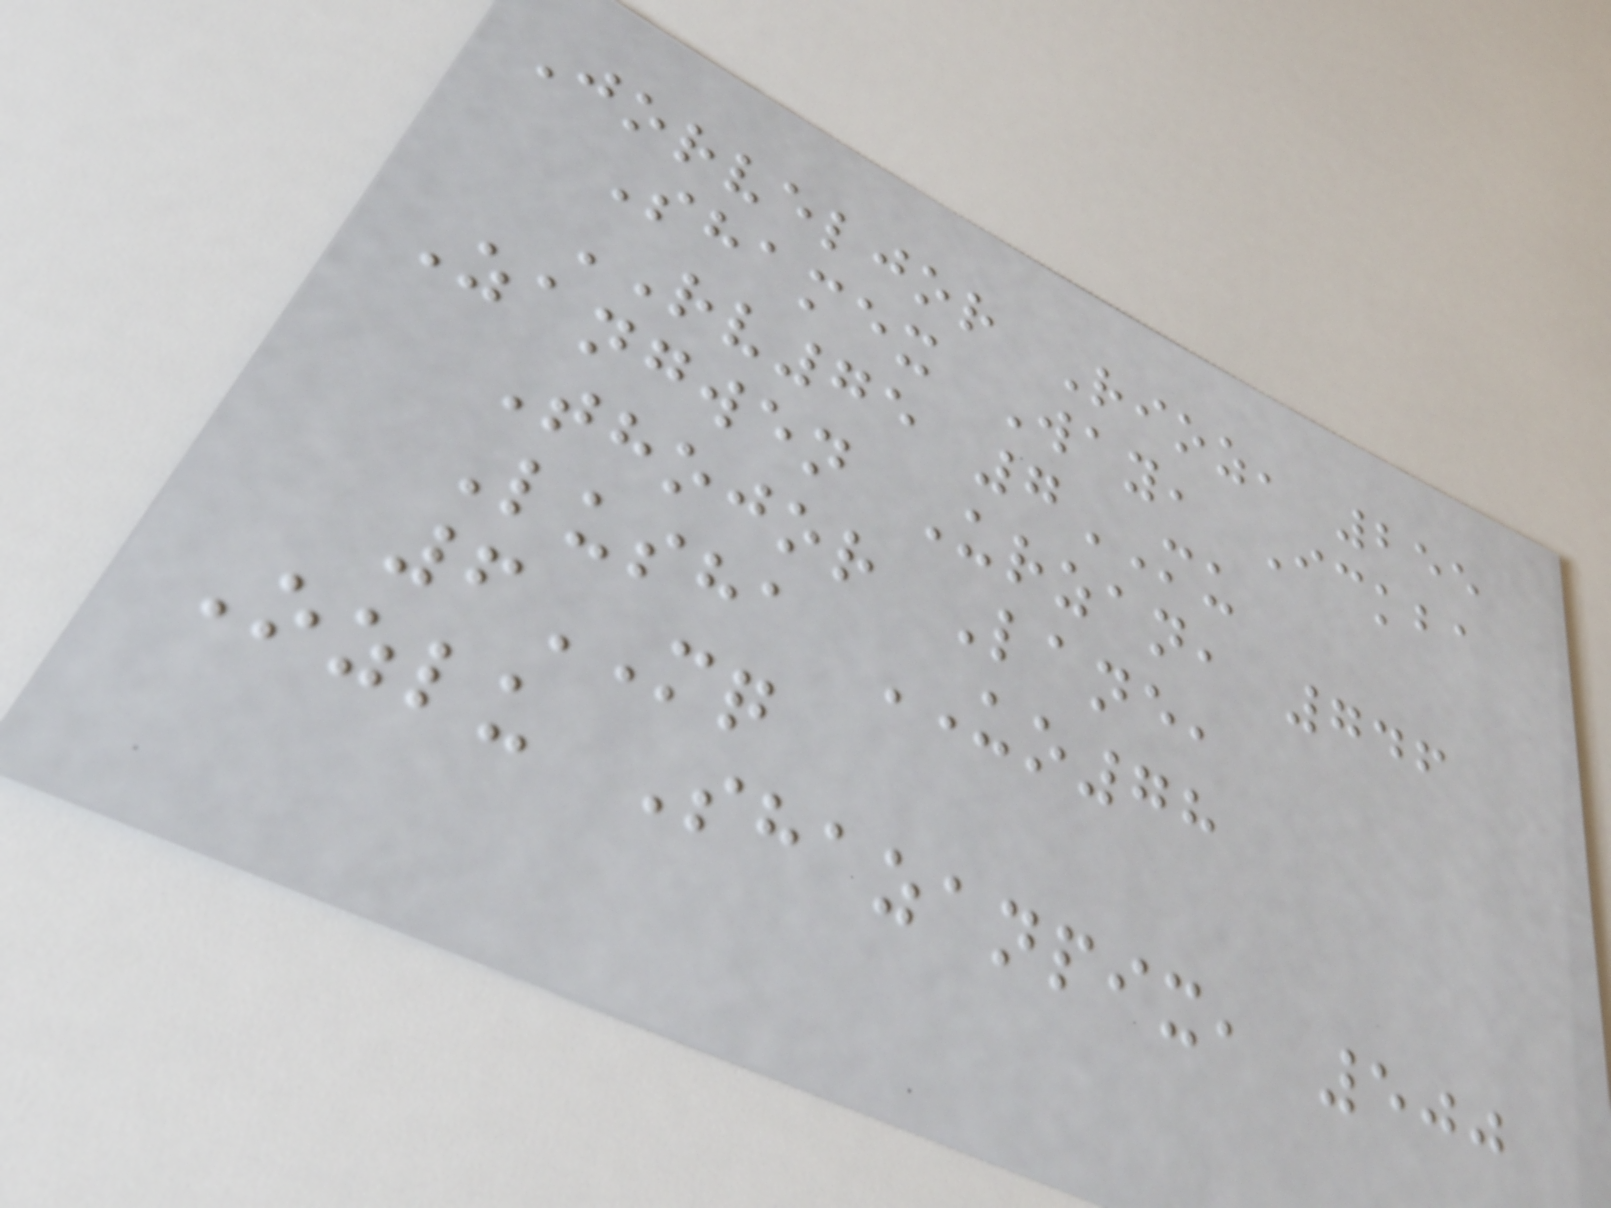Jorveljor Rioz, 255
Shamex Way, Ickba
RV75 7MU
Zangwen Urzan, 746
Thojor Lane,
Lusha UO78
6MQ
Ozlu Shazanpix, 500
